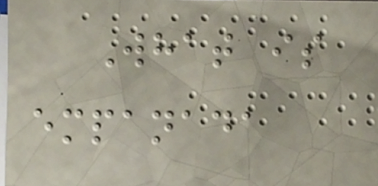What is
empanada
